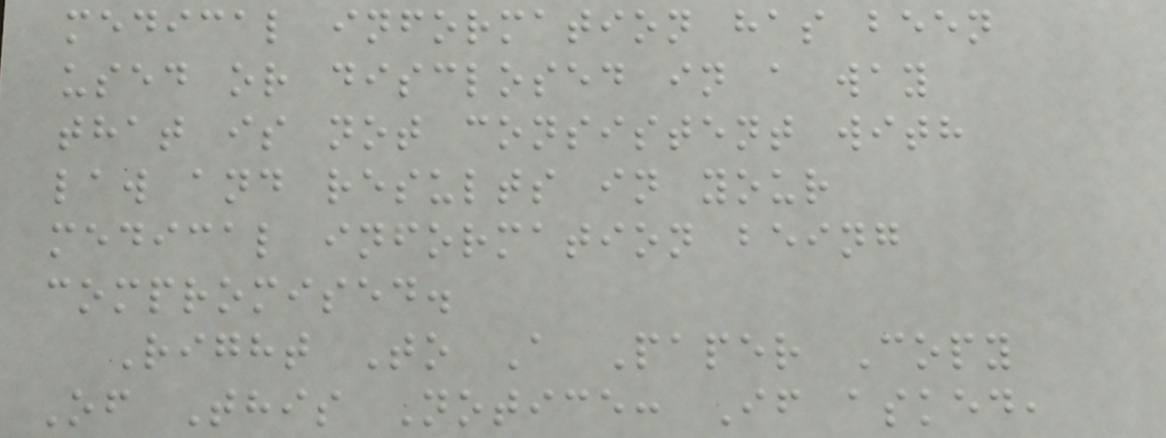medical information has been
used or disclosed in a way
that is not consistent with
law and results in your
medical information being
compromised.
Right To A Paper Copy
Of This Notice: If asked,
